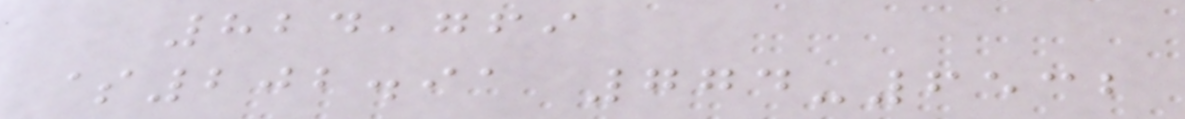824,769
$202.91 774-6532
